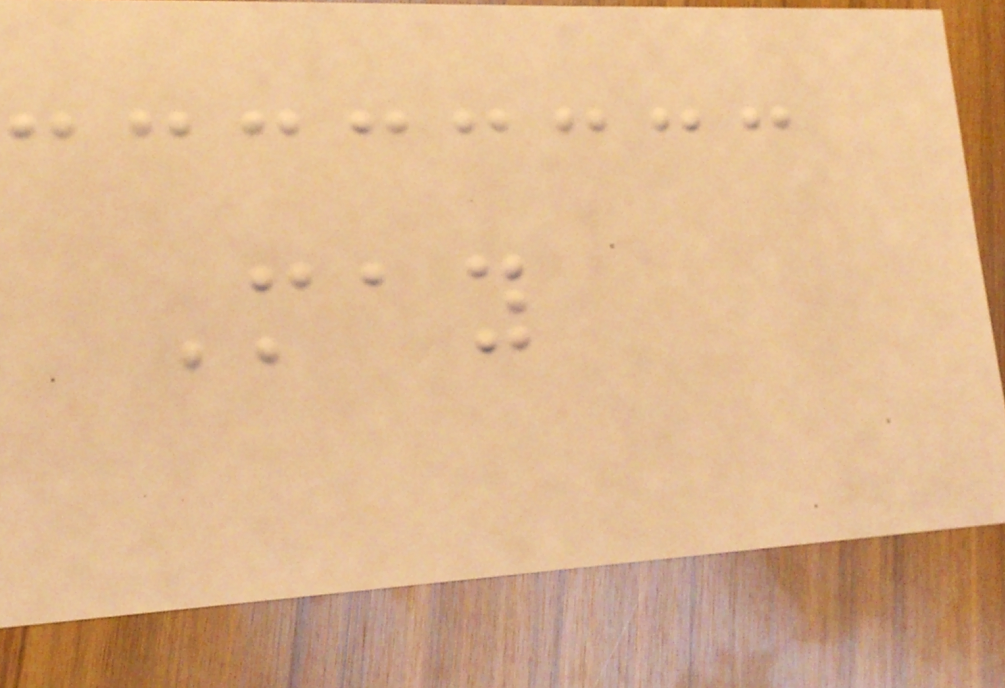May
